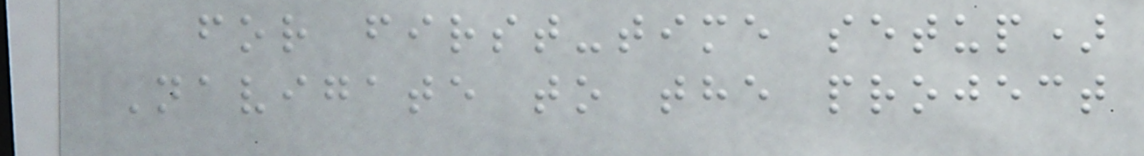for first-time setup)
Navigate to the project
